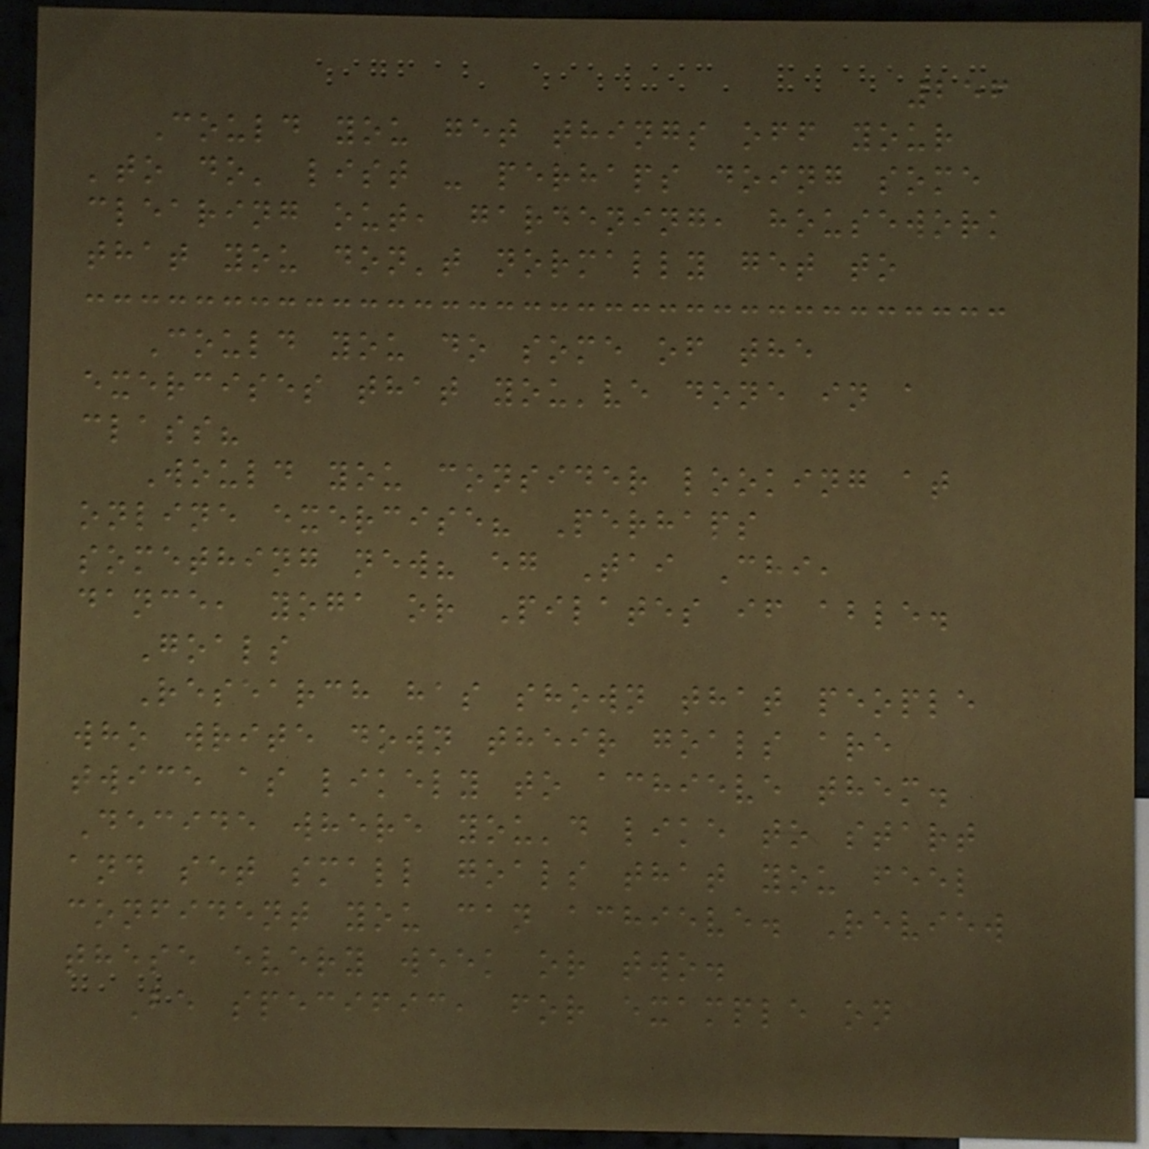256
Could you get things off your
'to do' list - perhaps doing some
clearing out, gardening, housework
that you don't normally get to
Could you do some of the
exercises that you've done in a
class?
Would you consider looking at
online exercise? Perhaps
something new? eg Tai Chi,
dance, yoga or Pilates if able.
Goals
Research has shown that people
who write down their goals are
twice as likely to achieve them.
Decide where you'd like to start
and set small goals that you feel
confident you can achieve. Review
these every week or two.
Be specific, for example on
